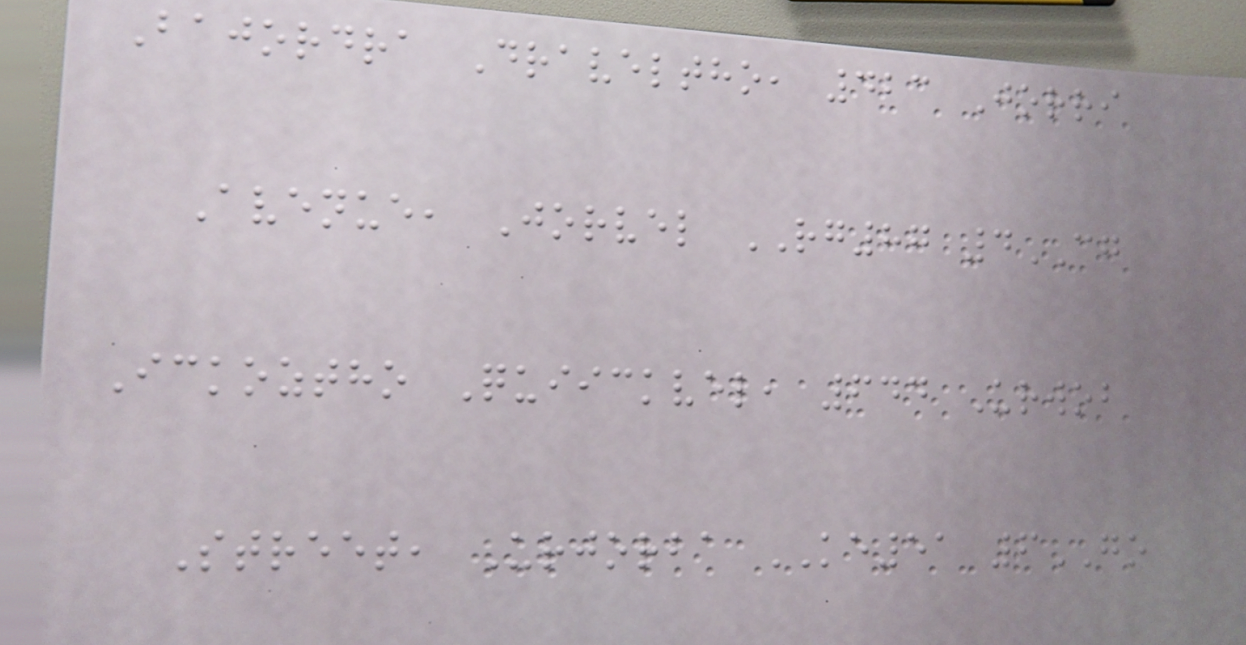Bajordra Draveltho, 423 Jorri
Avenue, Jorvel RG87 4CG
Ickoztho Quiickvel, 644 Urwob
Street, Urjorba KE51 6GO
